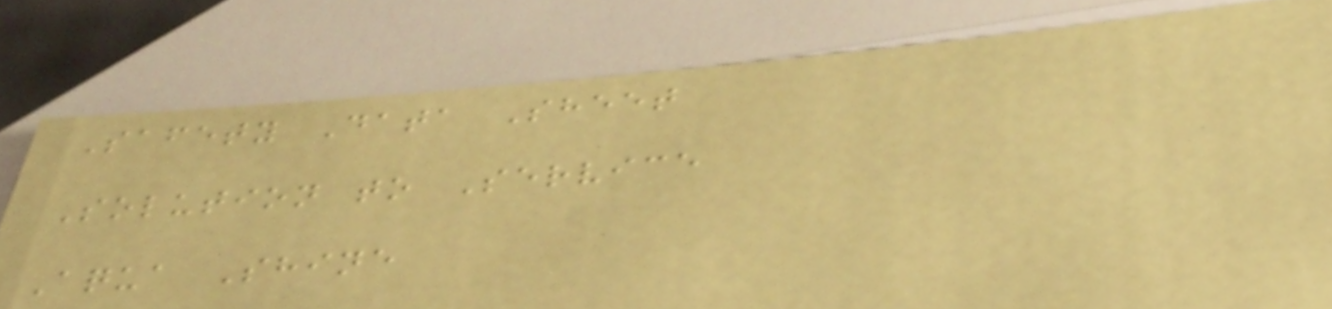Safety Data Sheet
Solution to Service
Aqua Shine
